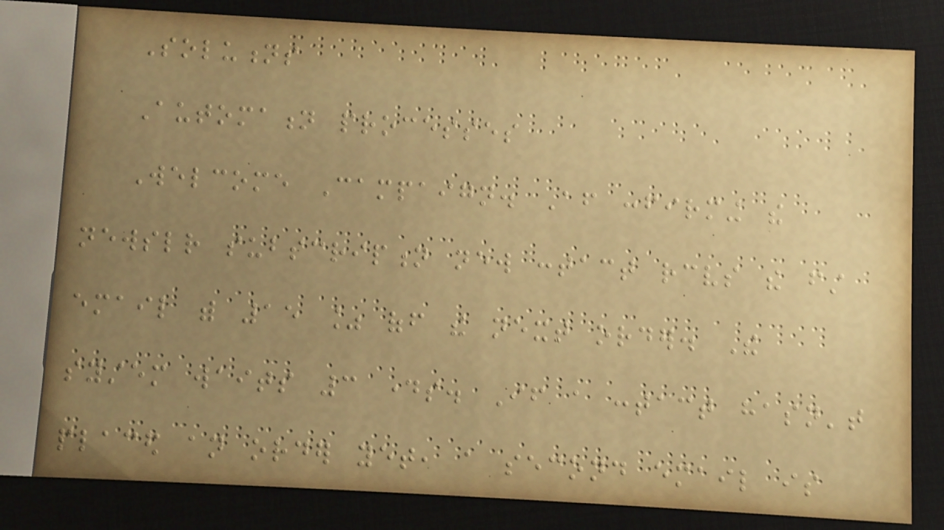Solutions
Automation processes
Welcome Campaign. After confirming the
newsletter subscription new contact receives the first
email with 15 % off the next order. The
system waits 3 days. If a contact hasn't
placed an order yet, a second email is
